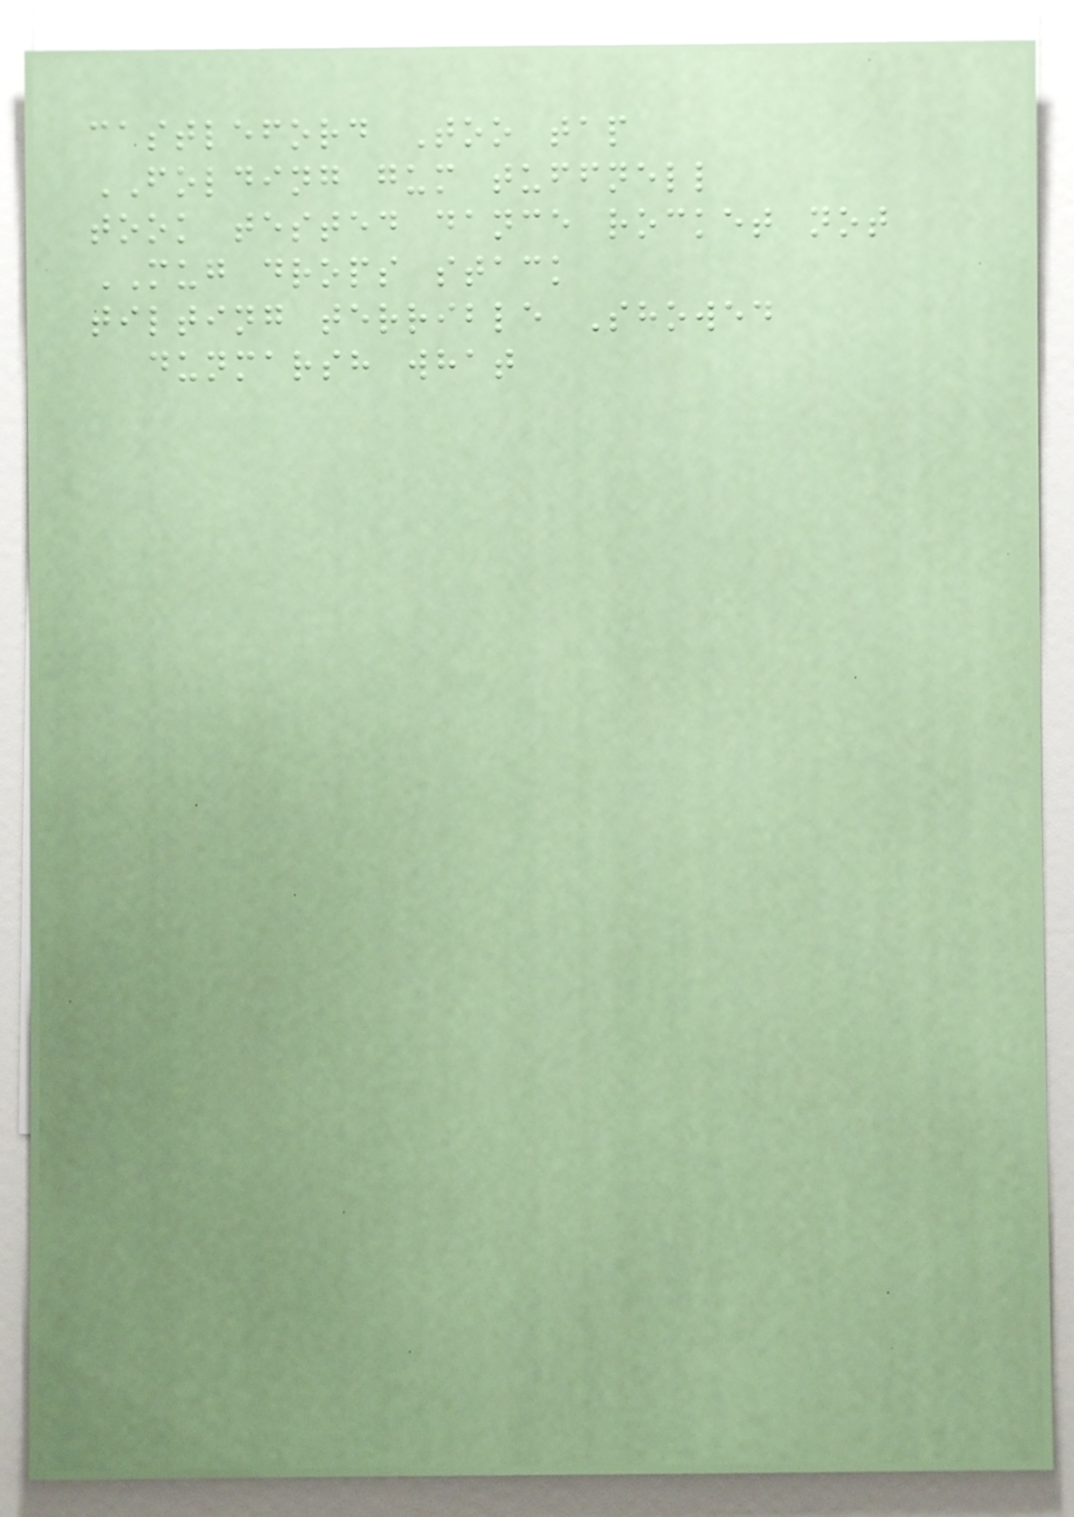castleford Too tap
FOLDING gum tuffnell
took tested dance rocket not
MUG drops stack
tilting terrible Showed
dunmarsh what
